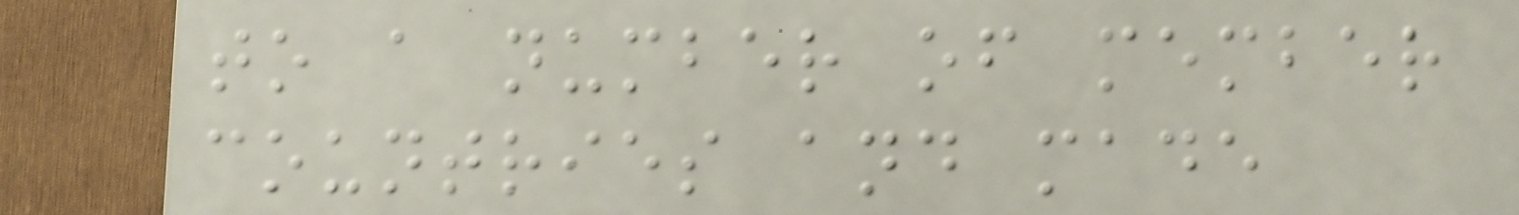to a number of member
countries and made
